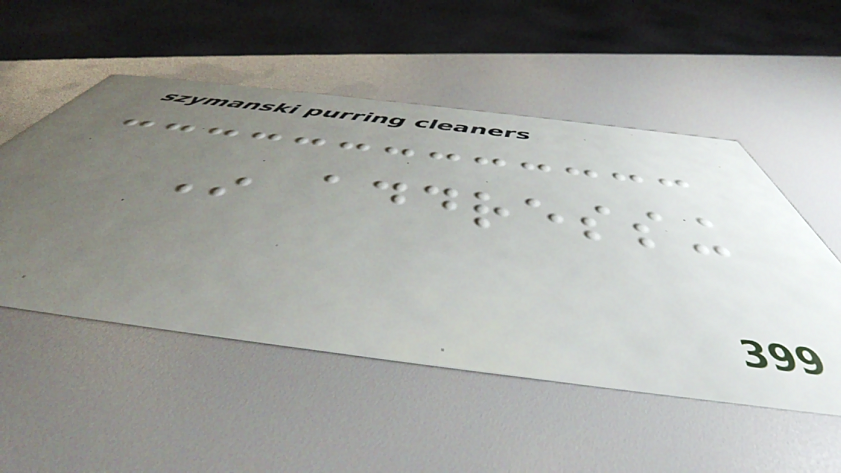In addressing
